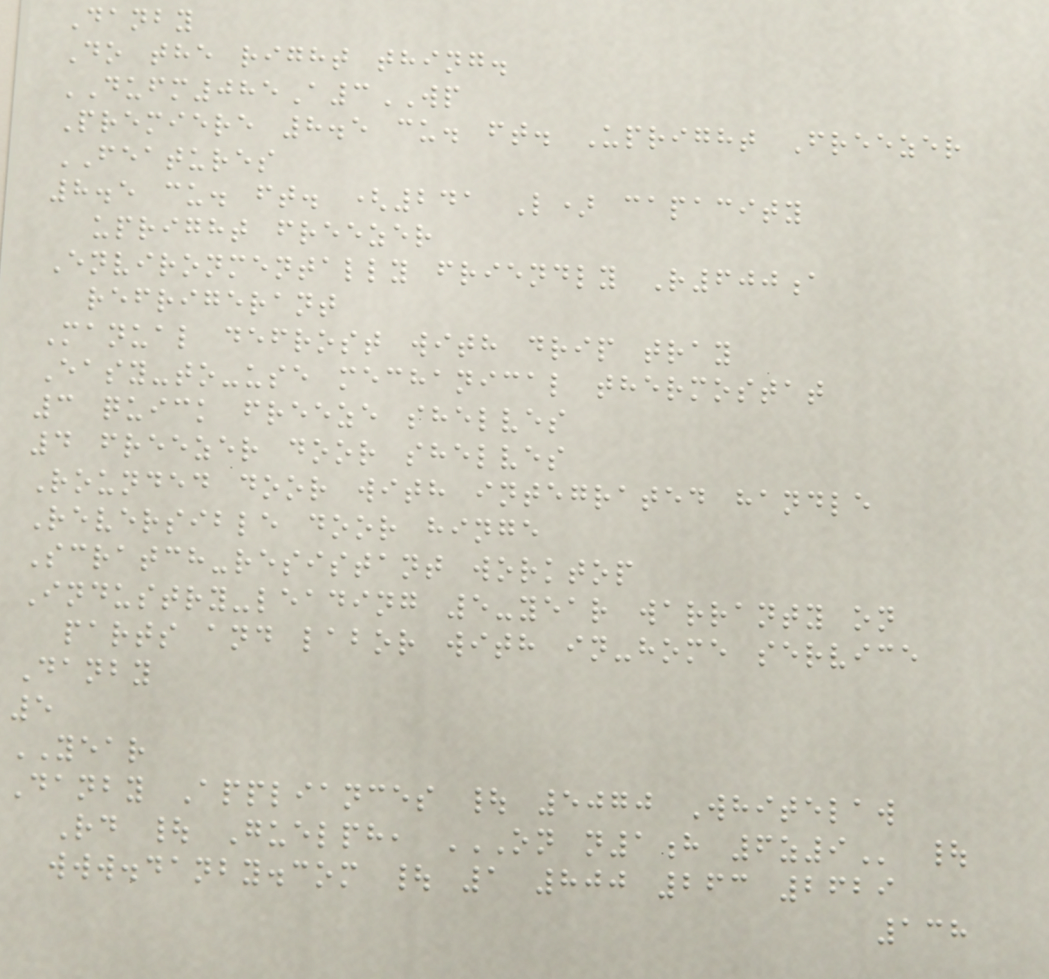Danby
Do the right thing.
DUFM085A3WP
Premiere 8.5 cu. ft. Upright Freezer
FEATURES
8.5 cu. ft. (241 L) capacity
upright freezer
Environmentally friendly R600a
refrigerant
Manual defrost with drip tray
Easy-to-use mechanical thermostat
3 quick freeze shelves
4 freezer door shelves
Rounded door with integrated handle
Reversible door hinge
Scratch-resistant worktop
Industry-leading 5-year warranty on
parts and labor with in-home service
Danby
5
YEAR
Danby Appliances | 5070 Whitelaw
Rd | Guelph, ON N1H 6Z9 |
www.danby.com | 1 800 263 2629
138
